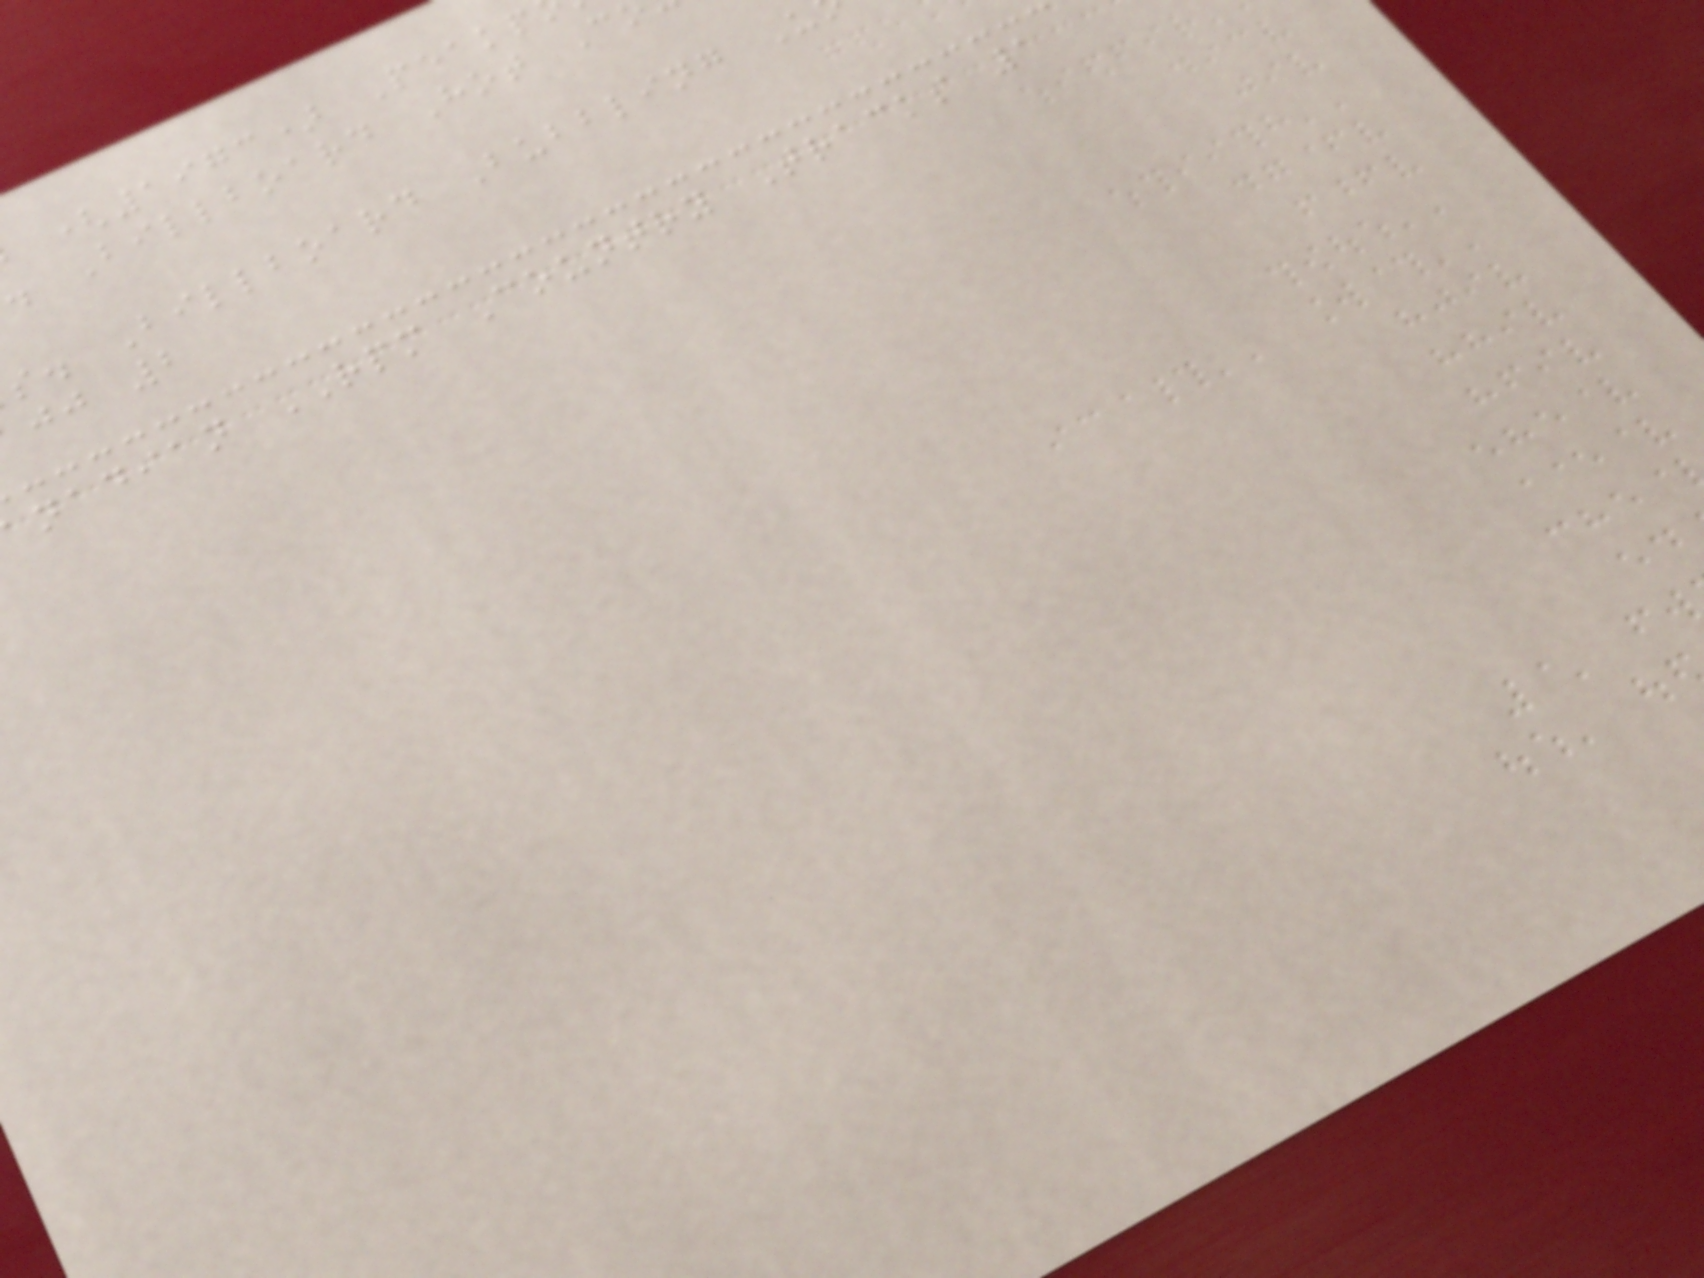(1973) Peakp
Billboard Hot C
s. Billboard Bubbling U
jj 2
nadian RPM Country Tracks 1
